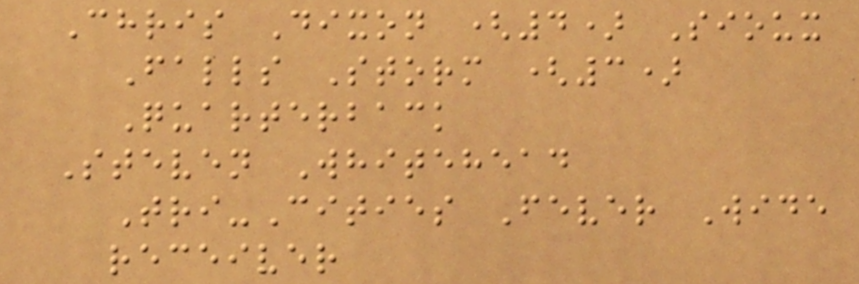Chris Dixon (4) Sioux
Falls Storm (3)
Quarterback
Steven Whitehead
Tri-Cities Fever Wide
receiver
